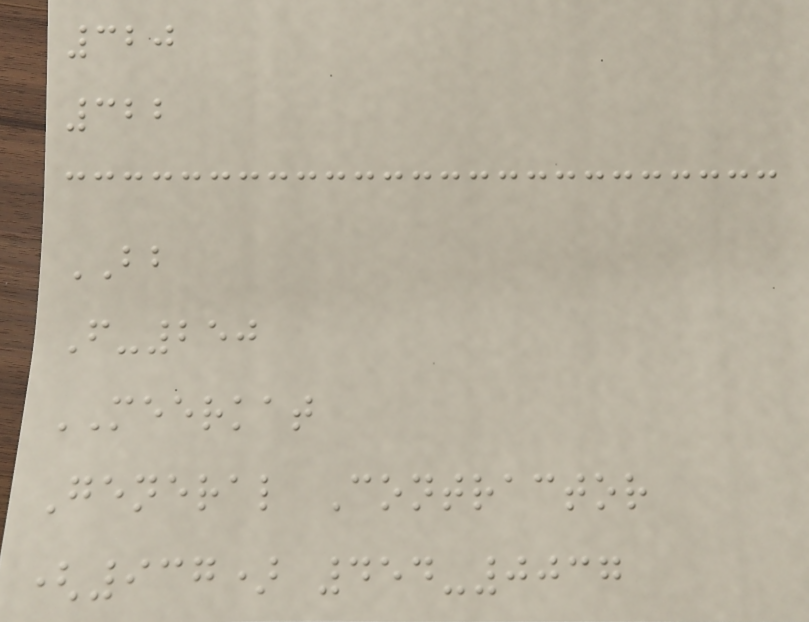320
322
BB
F-250
MEERKAT
General Contractor
(937) 454-0037
